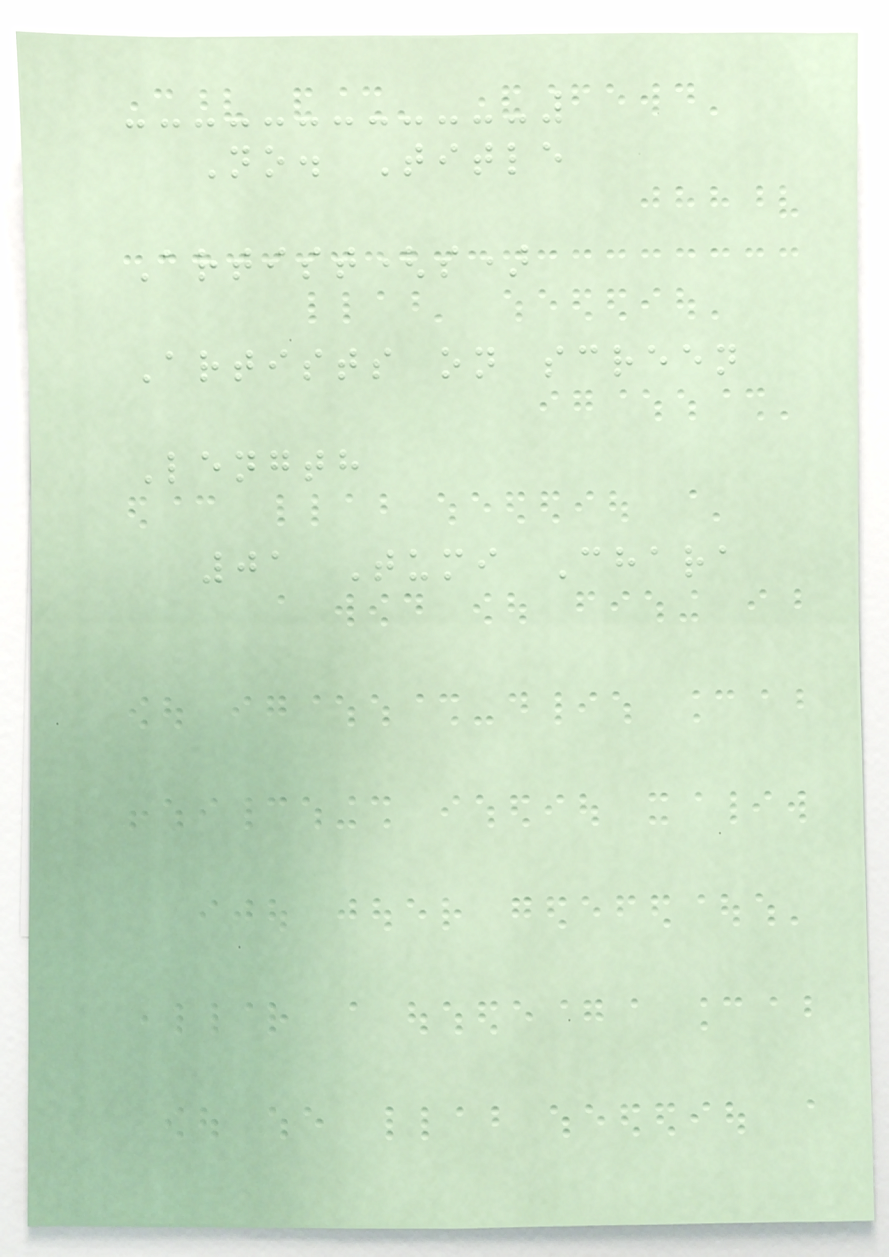No. Title
Artist(s)
Artists on screen
Length
01 Tumi Chara
